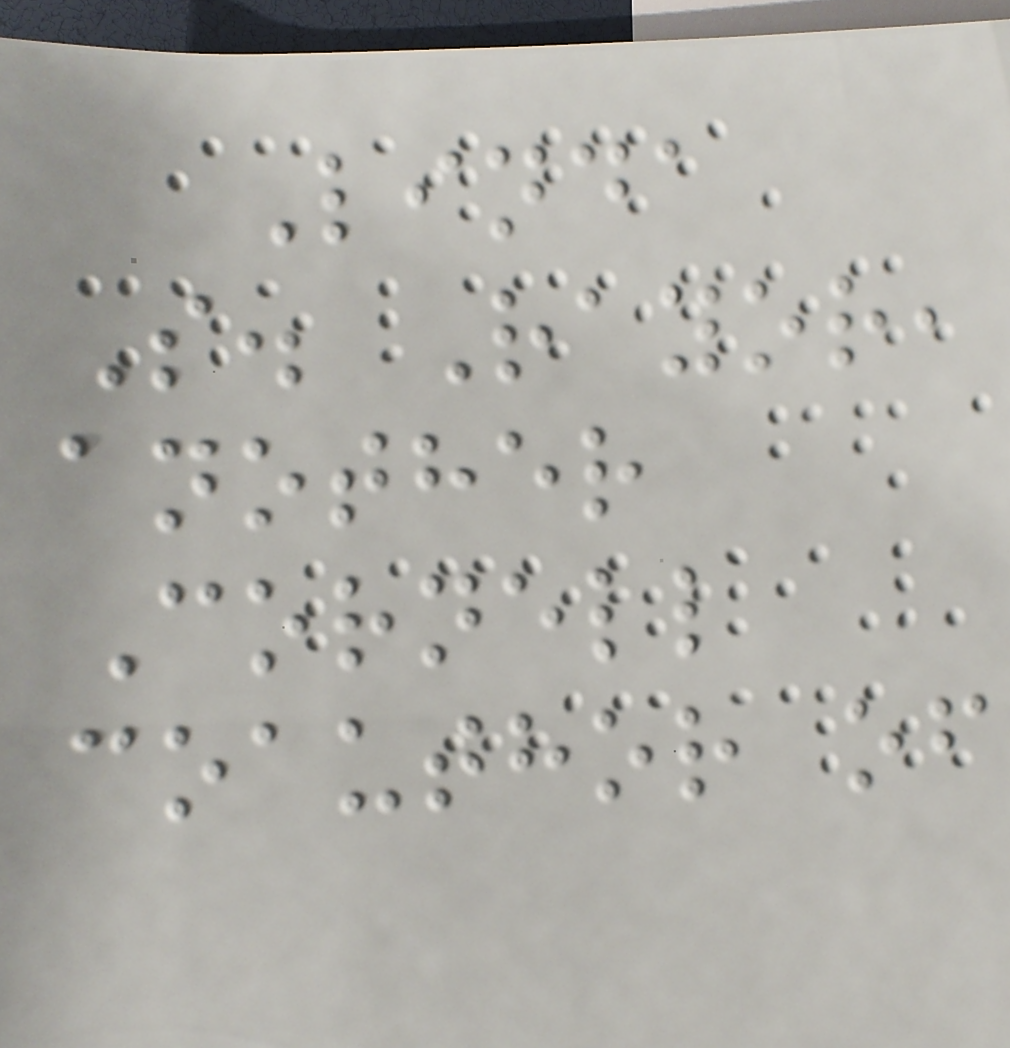Linda
S. Rayor,
another
Cornell
coauthor of
